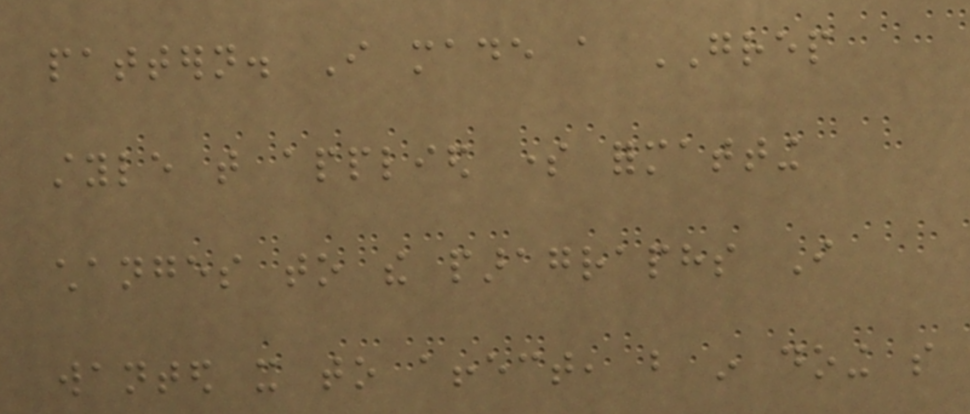pattern. I made a GREP
style that applied some formatting
changes to the paragraphs I
wanted it to affect, but in doing so
